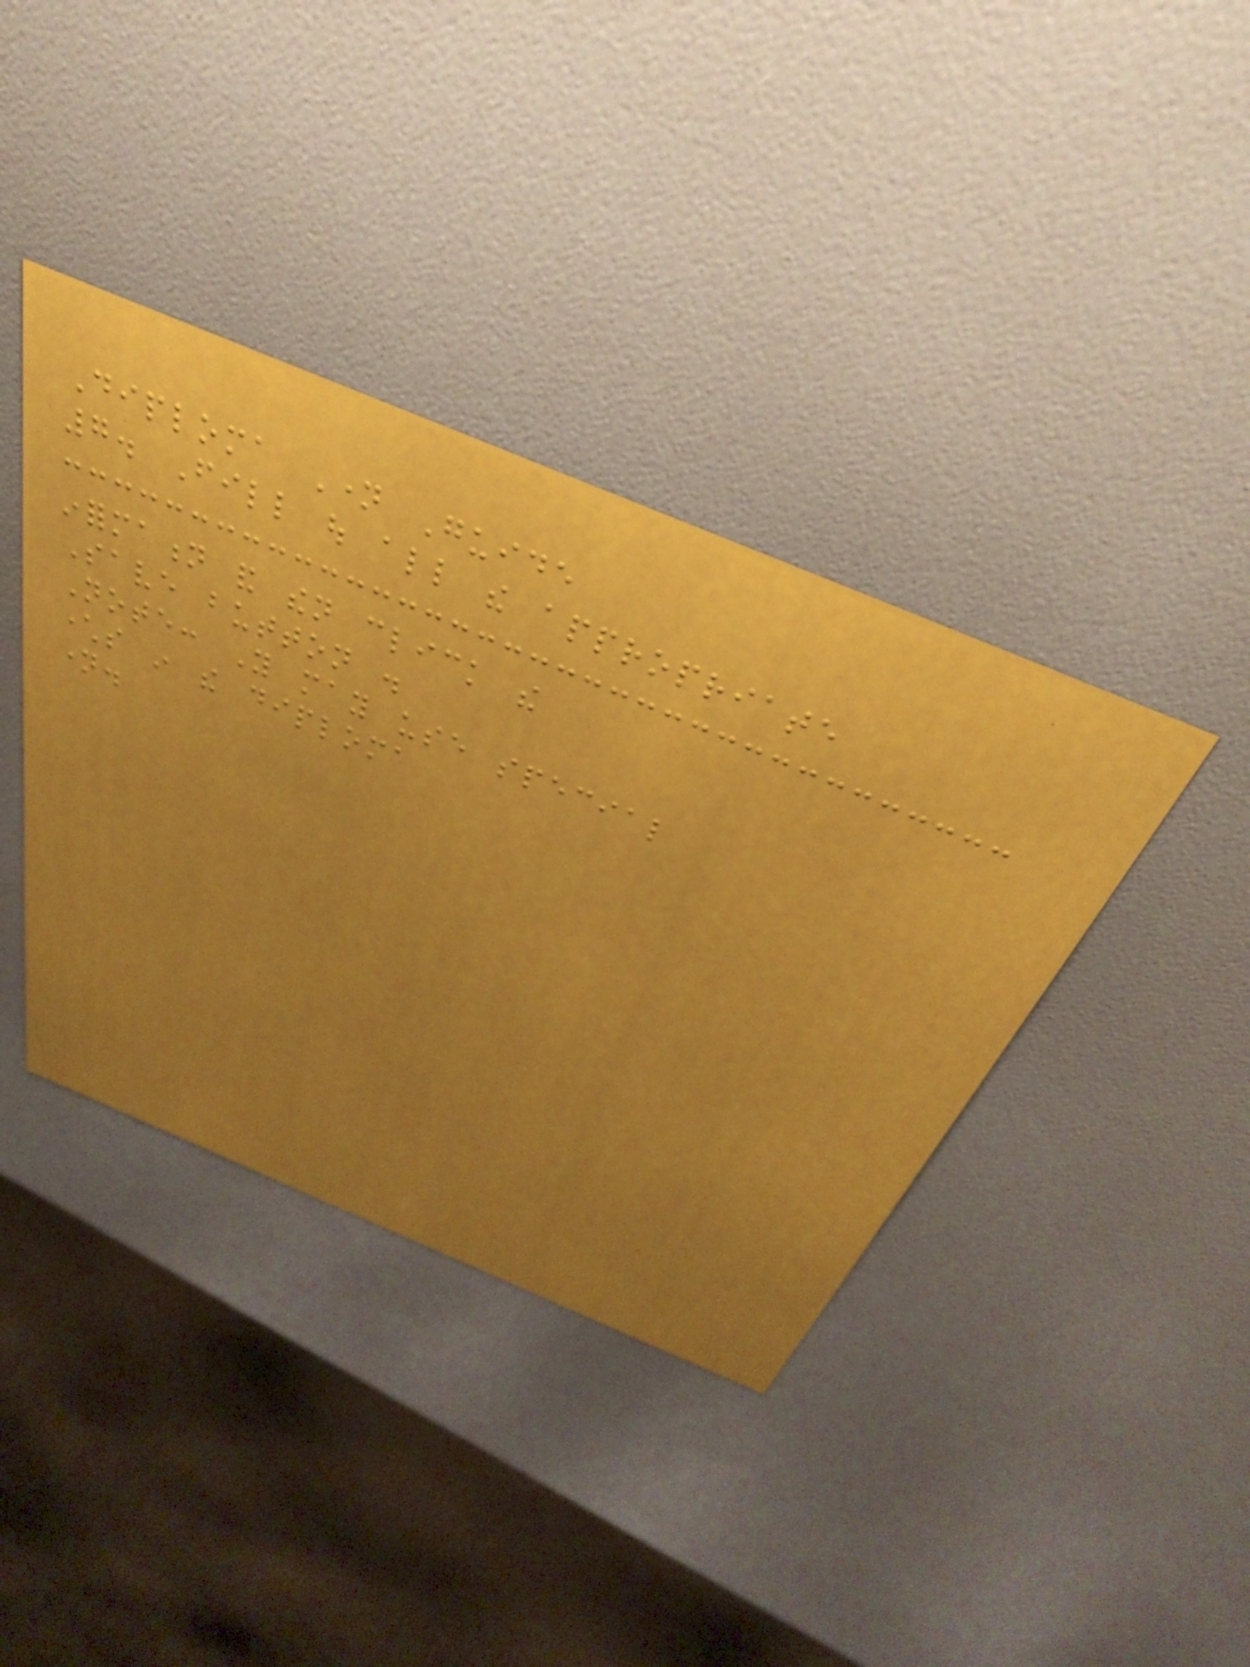Diploma Name Guide
7. Fill out all the appropriate
information and then click the
Save button .
Note: You may use special
characters in the diploma
name.
